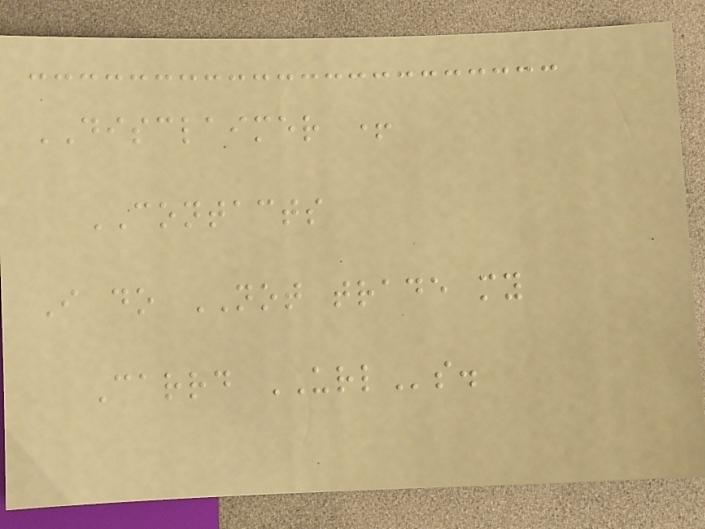DISCLAIMER +
CONTACTS
I do NOT trade my
Carrd URLs.
